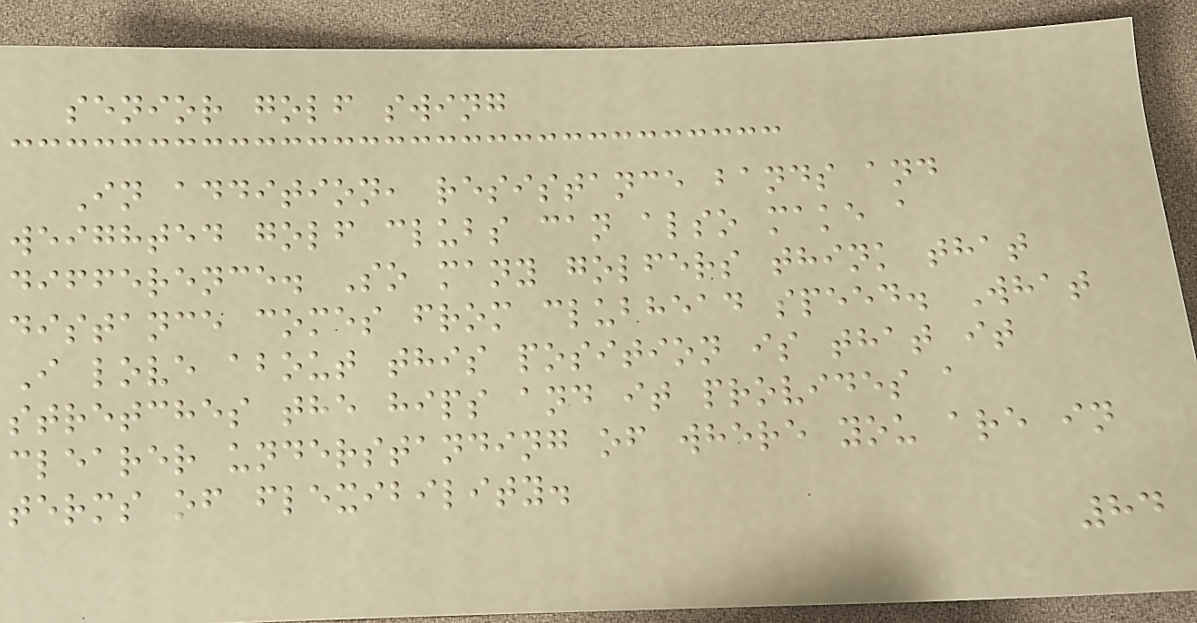senior golf swing
In addition, resistance bands and
weighted golf clubs can also make a
difference. So many golfers think that
distance comes from clubhead speed. What
I love about this position is that it
stretches the hips and it provides a
clearer understanding of where you are in
terms of flexibility.
84
